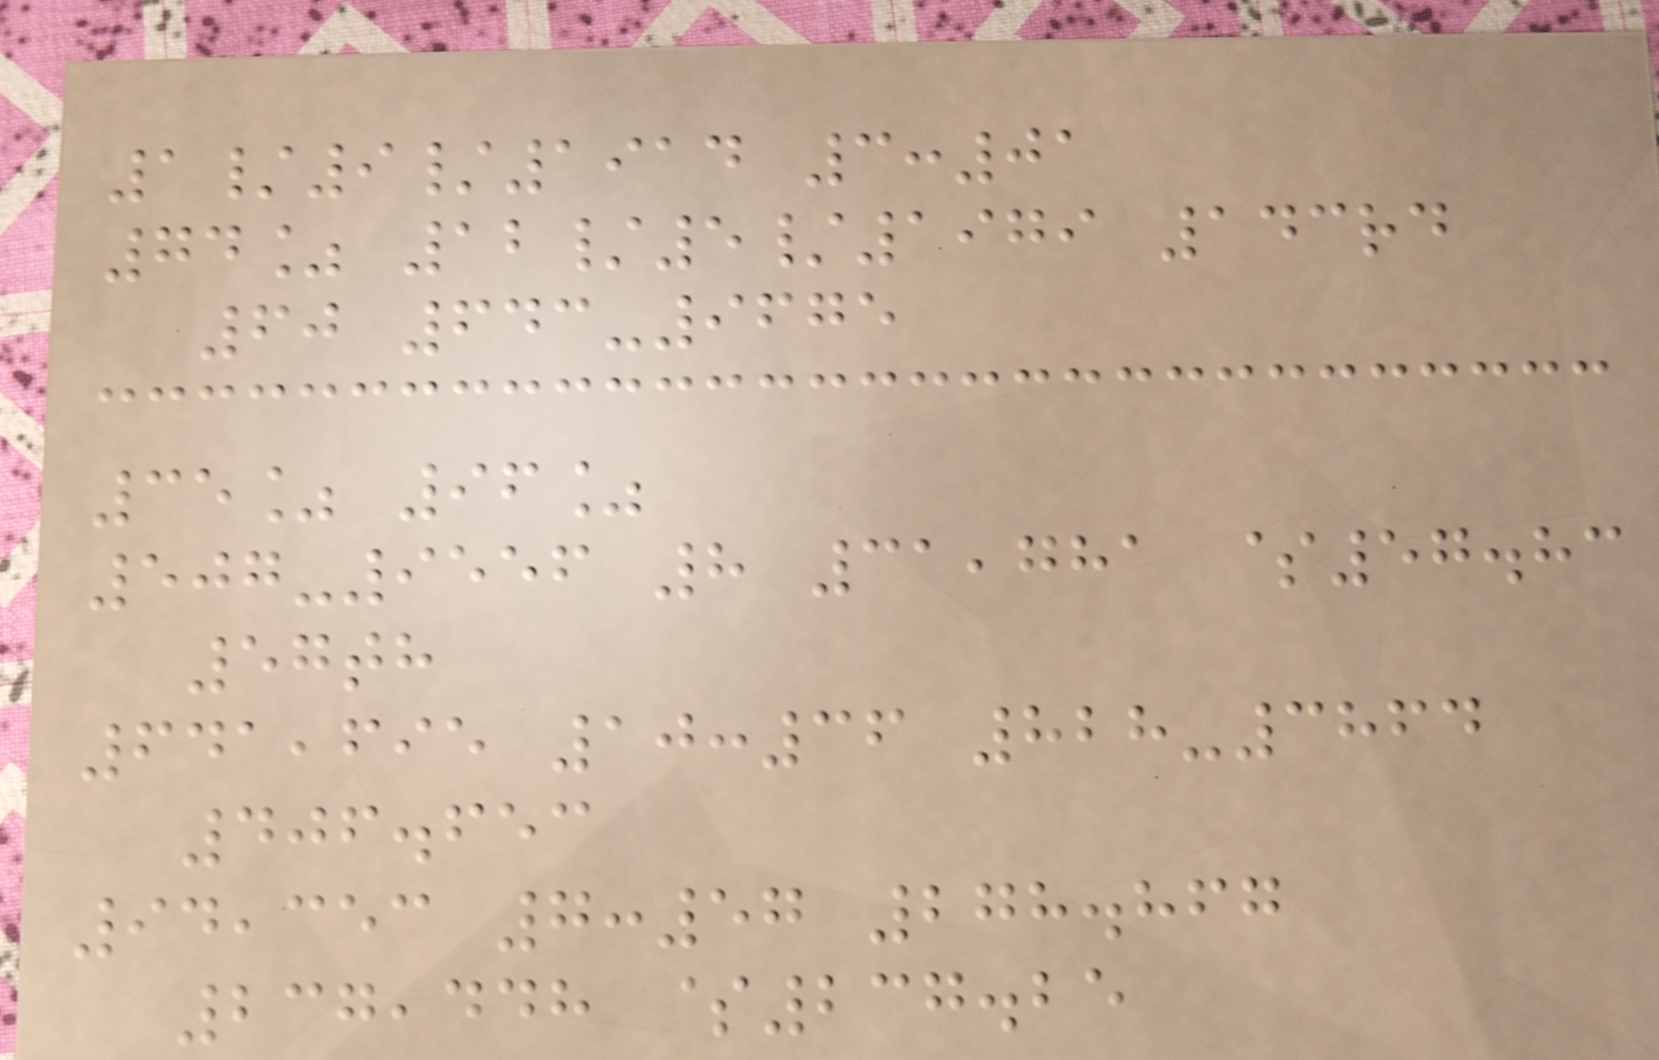1/9/1914 3:01
74% 12/5/1979 143rd
60 643-9675
35% 96%
507-9556 8 31,781 $57.83
57th
641,695 10:36 828-3864
406.653
94,353 7:57 278.867
237,448 $237.25
